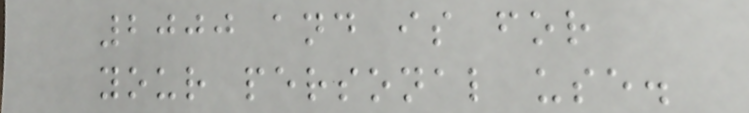2000 and is for
your personal use.
